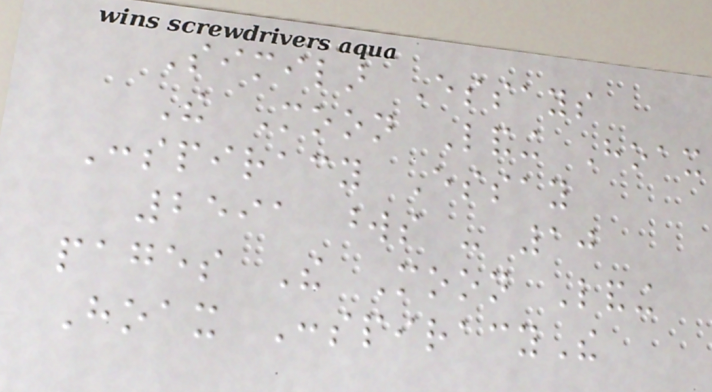Similar Essays
The Moon Landing Hoax
Conspiracy Essay
2591 words - 10
pages The Moon Landing
Hoax ConspiracyThe
